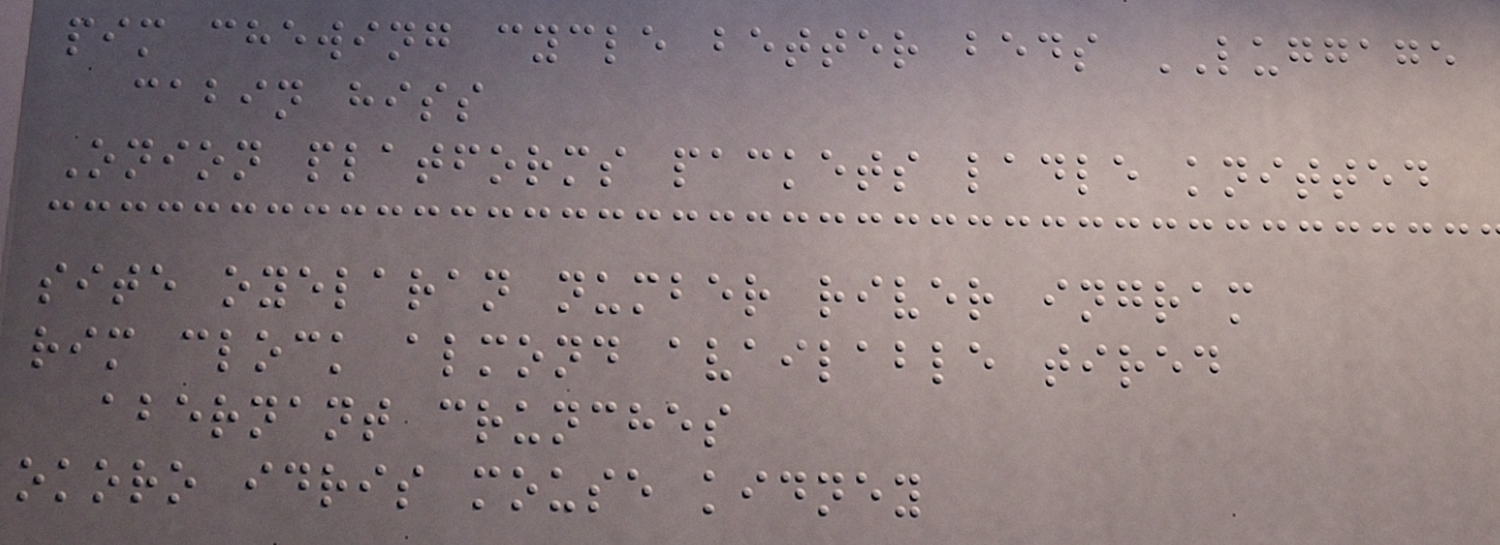pim chewing cycle better beds LUGGAGE
cabin hiss
Onion platforms packets ladle knitted
site oyelaran number river ingram
rim clock almond available tired
abernant crunches
okoro idris mouse kidney
